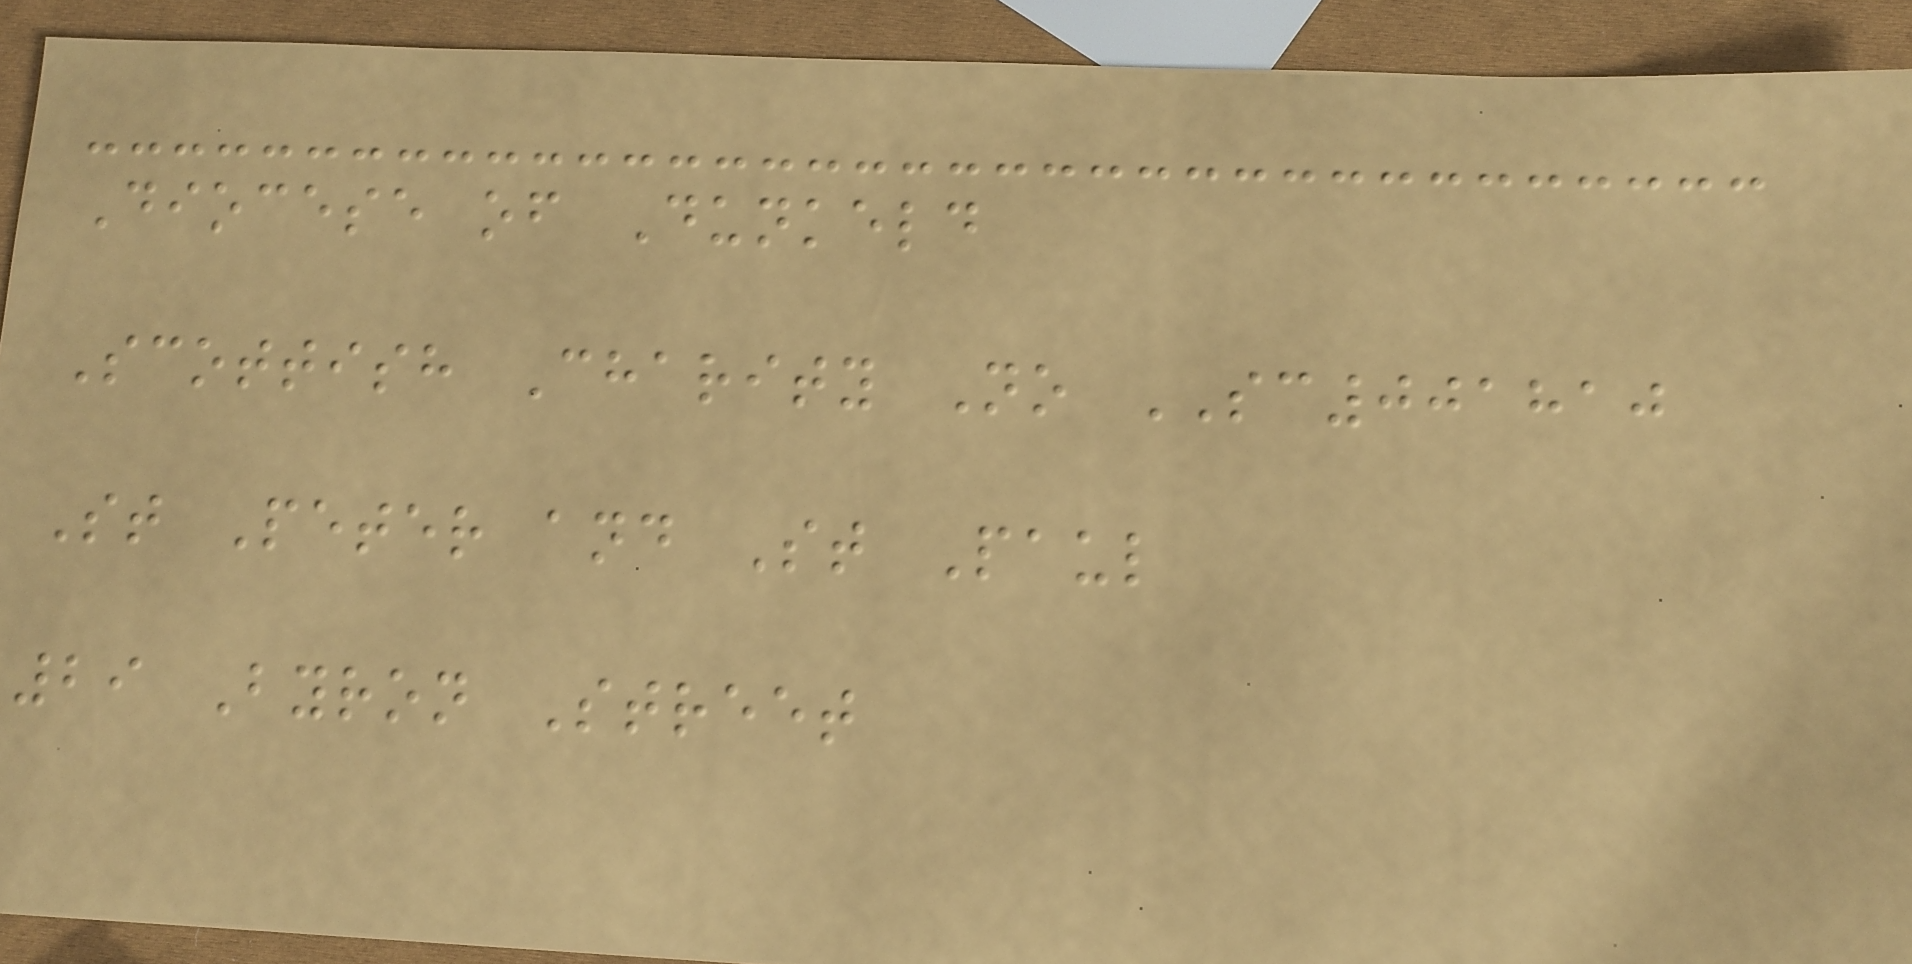Diocese of Dunkeld
Scottish Charity No SC001810
St Peter and St Paul
29 Byron Street
